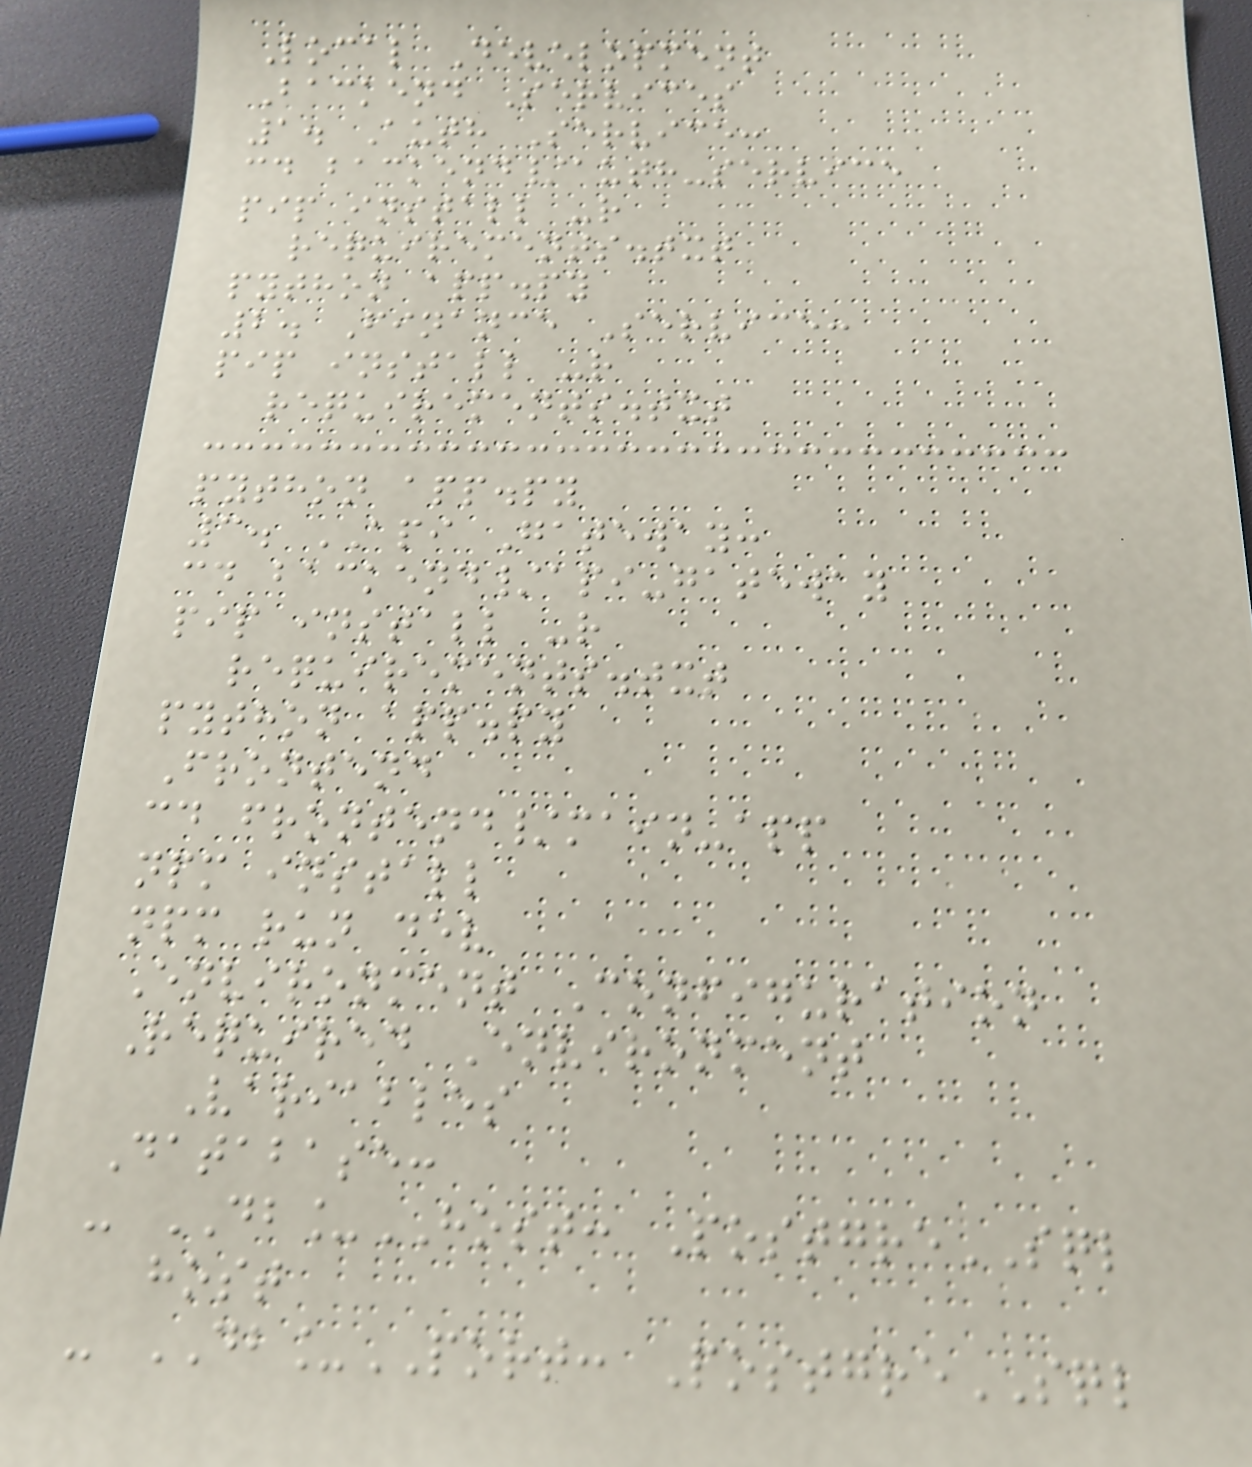Local Development
Backend Services
1. Auth Service:
cd backend/auth-service
pip install -r
requirements.txt
python app.py
2. Finance Service:
pip install -r
requirements.txt
python app.py
3. API Gateway:
cd backend/api-gateway
pip install -r
requirements.txt
python app.py
Frontend
cd frontend/main-app
npm install
npm run dev
Environment Configuration
Required Environment
Variables
Database:
- DB_HOST: PostgreSQL
host
- DB_PORT: PostgreSQL
